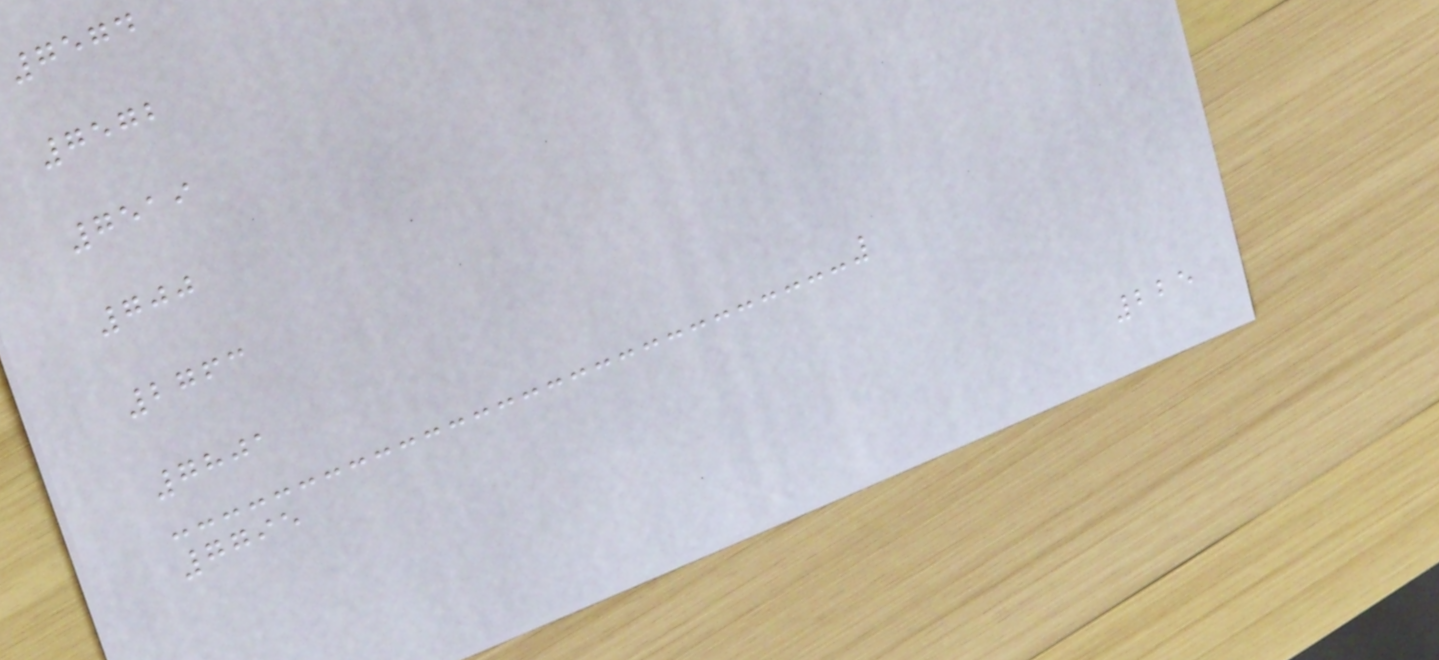7574
7572
7519
700
2763
7801
7795
225
